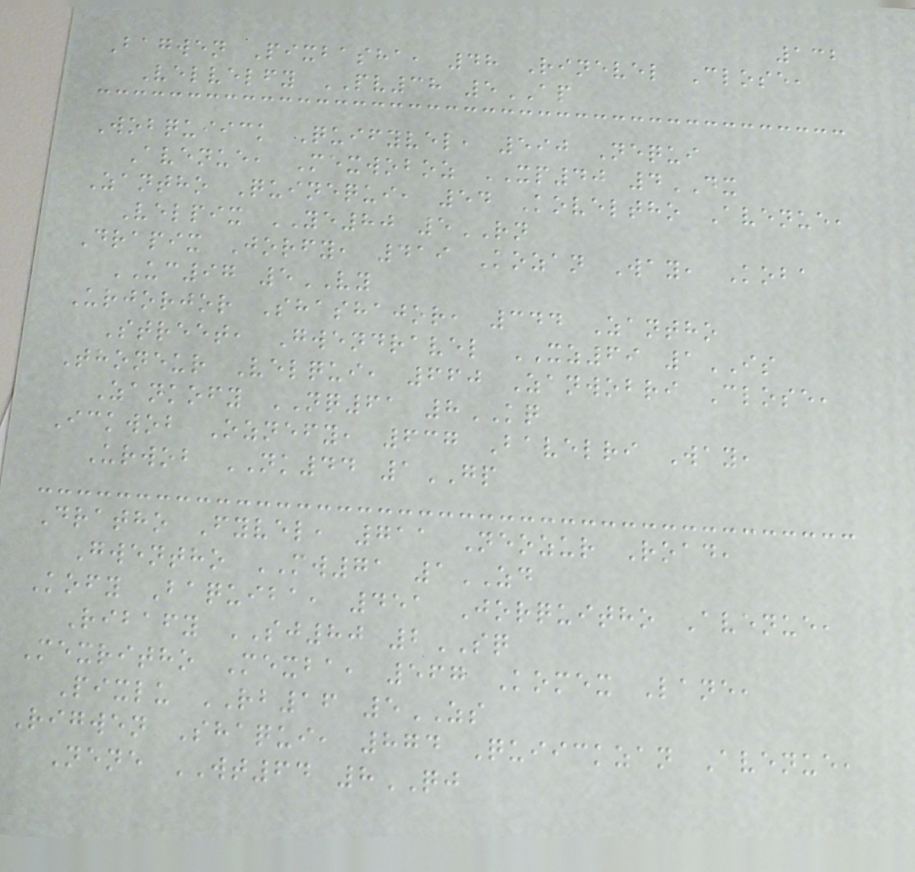132
Bagwen Pixbasha, 48 Rinevel Close,
Velvelfy PV38 5AP
Wobquiick Quifyvel, 590 Nequi
Avenue, Mexwoboz XP40 4DX
Zantho Quinequi, 54 Koveltho Avenue,
Velpix YE80 5RN
Drapix Jorfy, 419 Kozan Way, Koba
UC97 5VY
Urjorjor Shashajor, 344 Zantho
Street, Gwendravel XZ69 1IS
Thoneur Velqui, 660 Zanwobri Close,
Zankofy NQ61 8KQ
Ickwob Oznefy, 637 Bavelri Way,
Urwob NK44 1GP
Dratho Fyvel, 711 Neozur Road,
Gwentho MW71 1ZD
Kofy Baquiba, 451 Jorquitho Avenue,
Ribafy SJ80 2SQ
Mexritho Mexba, 567 Komex Lane,
Pixlu RB16 5ZS
Rigwen Shaqui, 874 Quiickzan Avenue,
Nene WT64 8QJ
